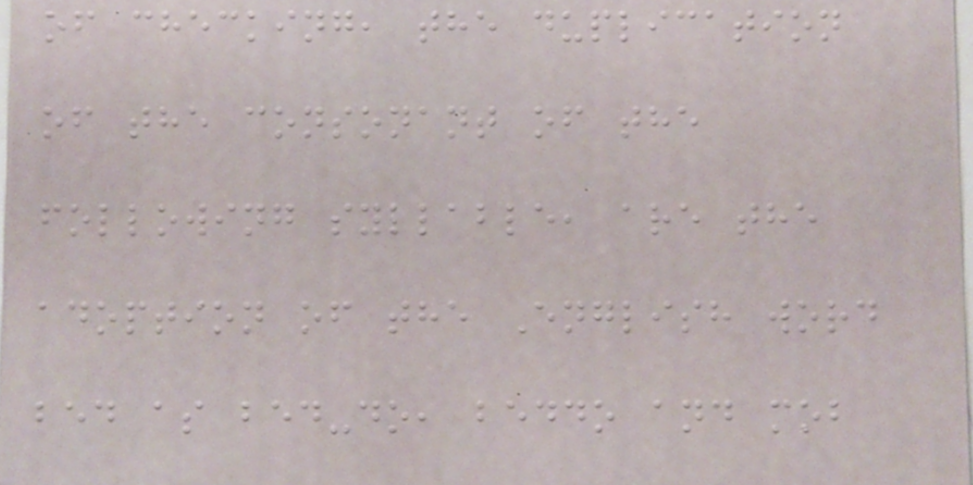of checking, the duplication
of the consonant of the
following syllable, are the
adoption of the English word
bed as bed-do, beddo and mob
